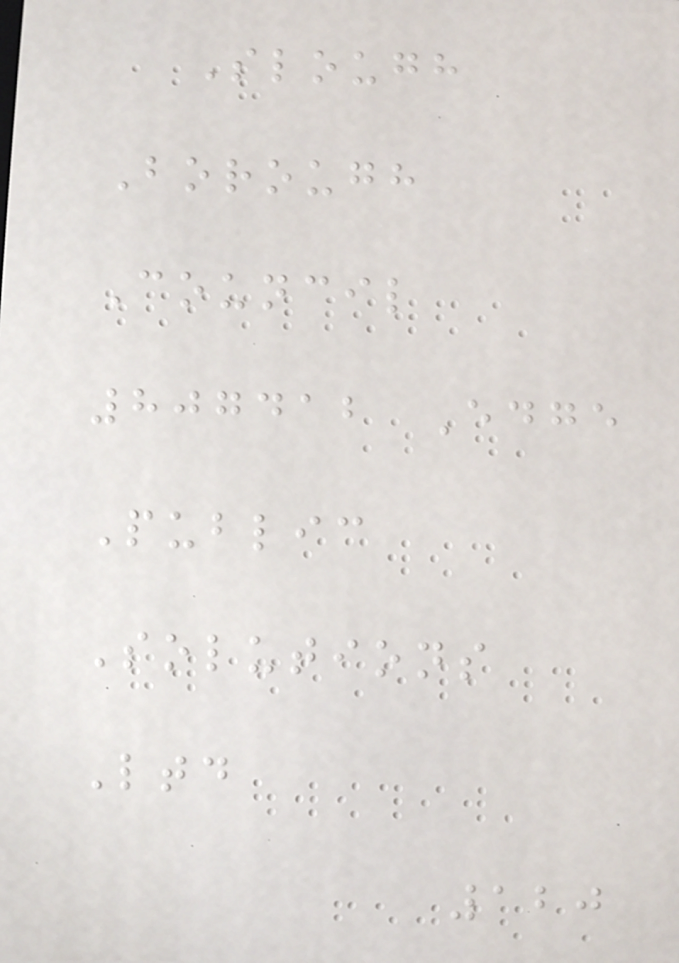Slough
Borough
Council
807412 Edge
Public
Solutions
Ltd
120
